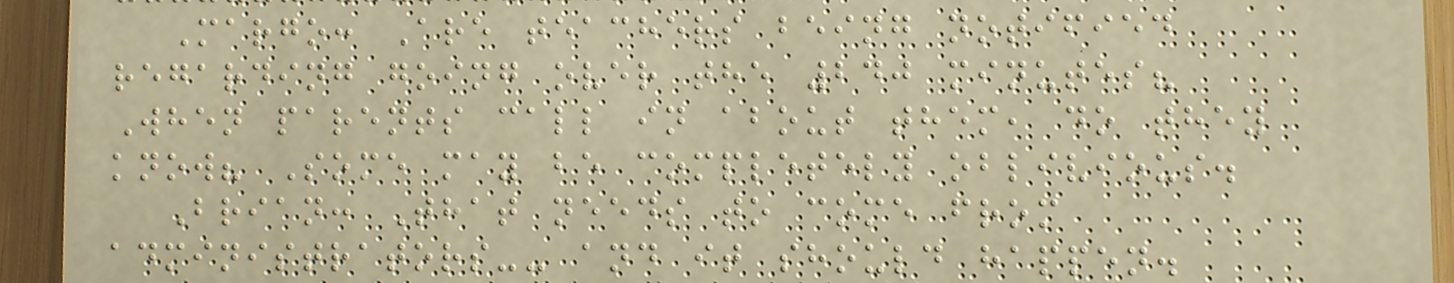Margo: Are teachers being notified
regarding going over the 240 minutes?
When parents call in about them, do they
know? Some may be completely oblivious.
Brian: That needs to come from
administrators-- and it should happen.
